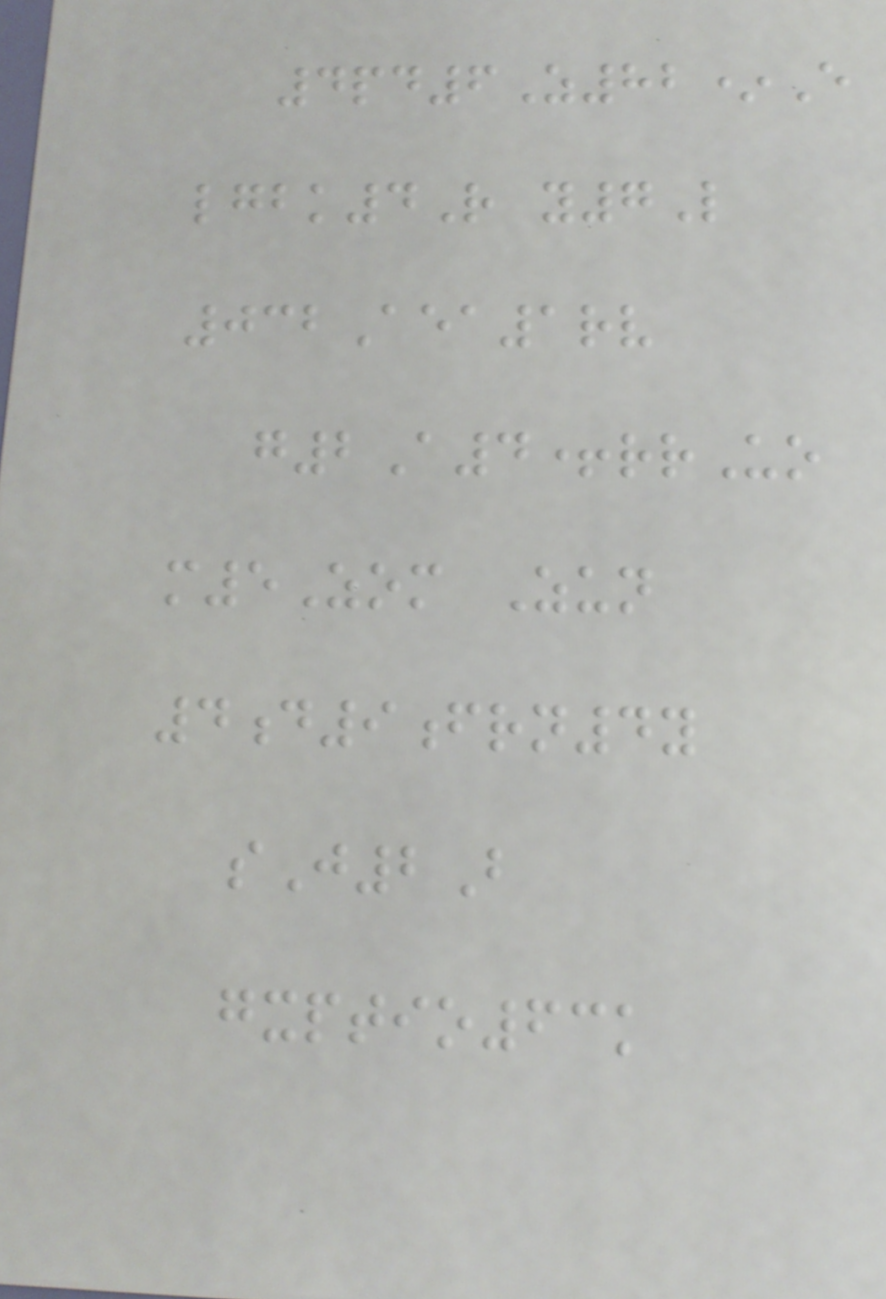4pd6Z82*E
lgbk4R y7L
032Aea1rv
g2A4+rrUo
m5Zom Zun
4d9frn4y
sJ2B
gxptio63k
